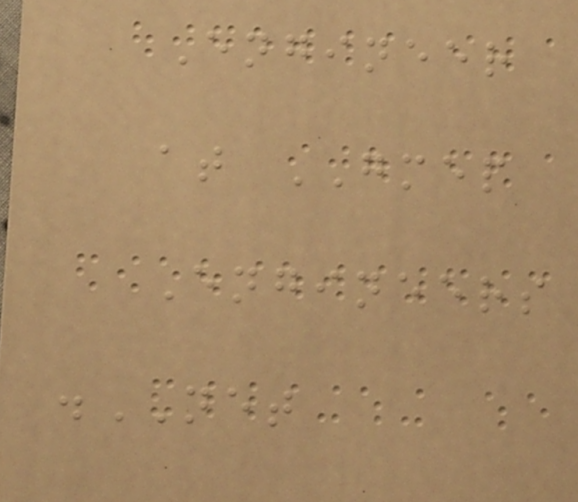Engineer
at GMEP
Engineers
.NET
